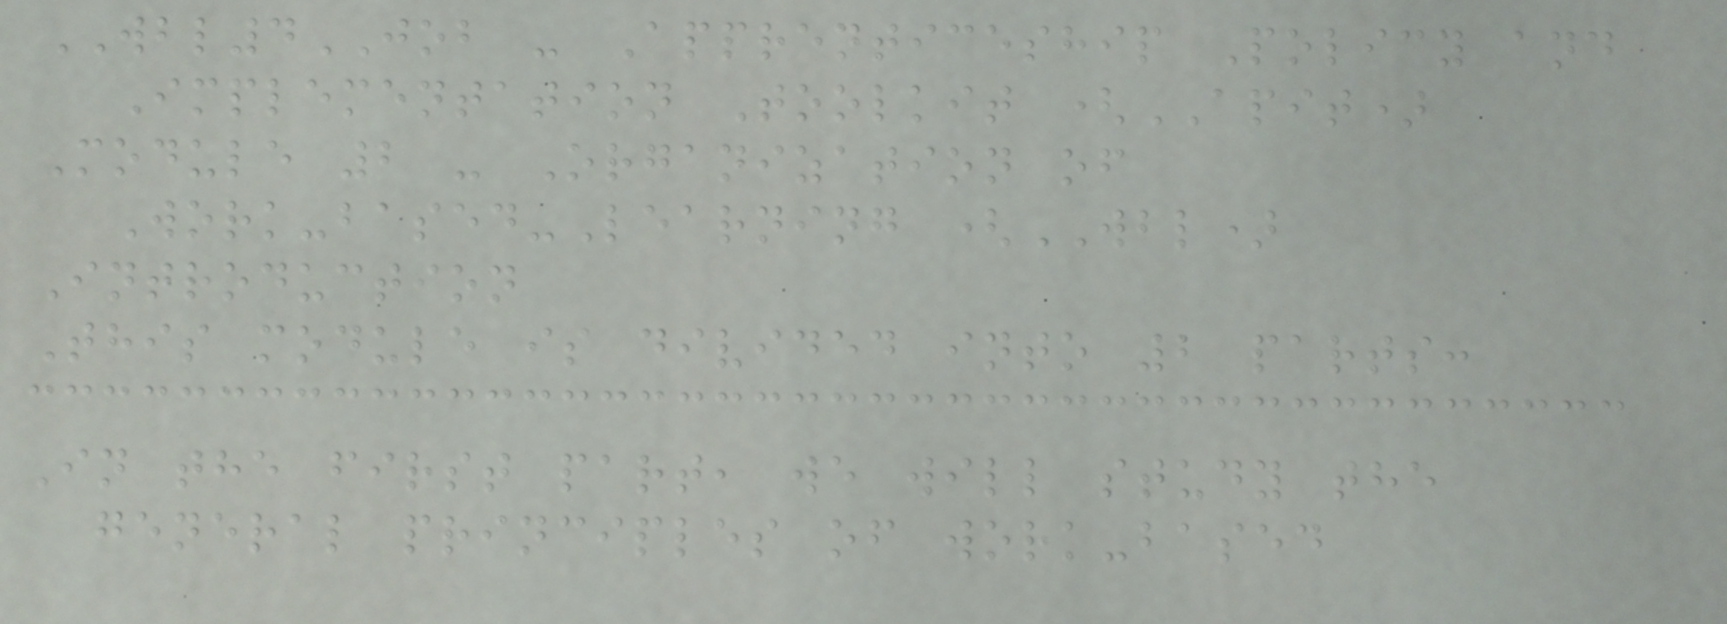WBL4JOB - Apprenticeship Policy and
Implementation Toolkit (APIT)
Module 2 - Organization of
Work-based-Learning (WBL)
Introduction
This module is divided into 2 parts:
In the first part, we will study the
general principles of work-based
